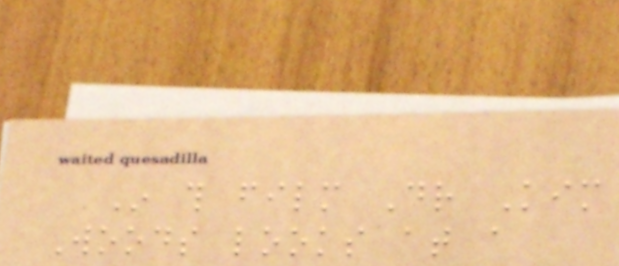In this film Dr Kim
Woods looks at a
